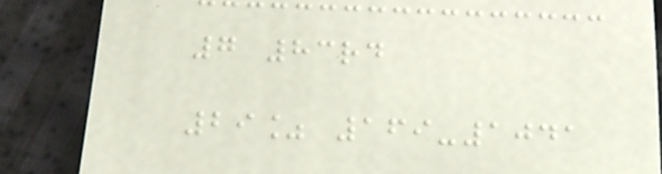7 83rd
29% 169-1041
